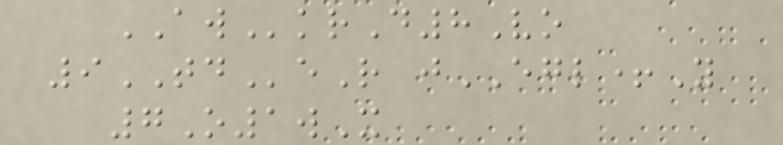AWkrD8Vo
9TDeR jEGL+Y
7O1wX
